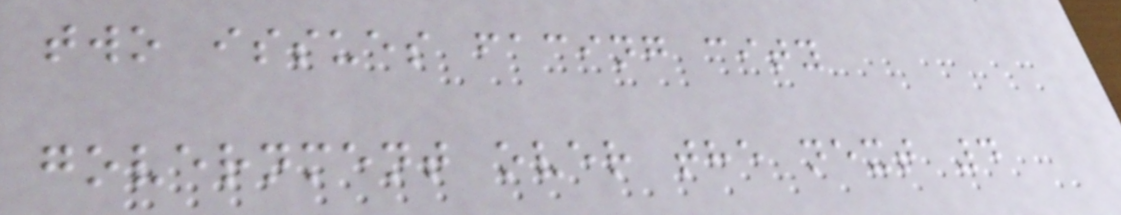two issues facing city
government over the next 4
